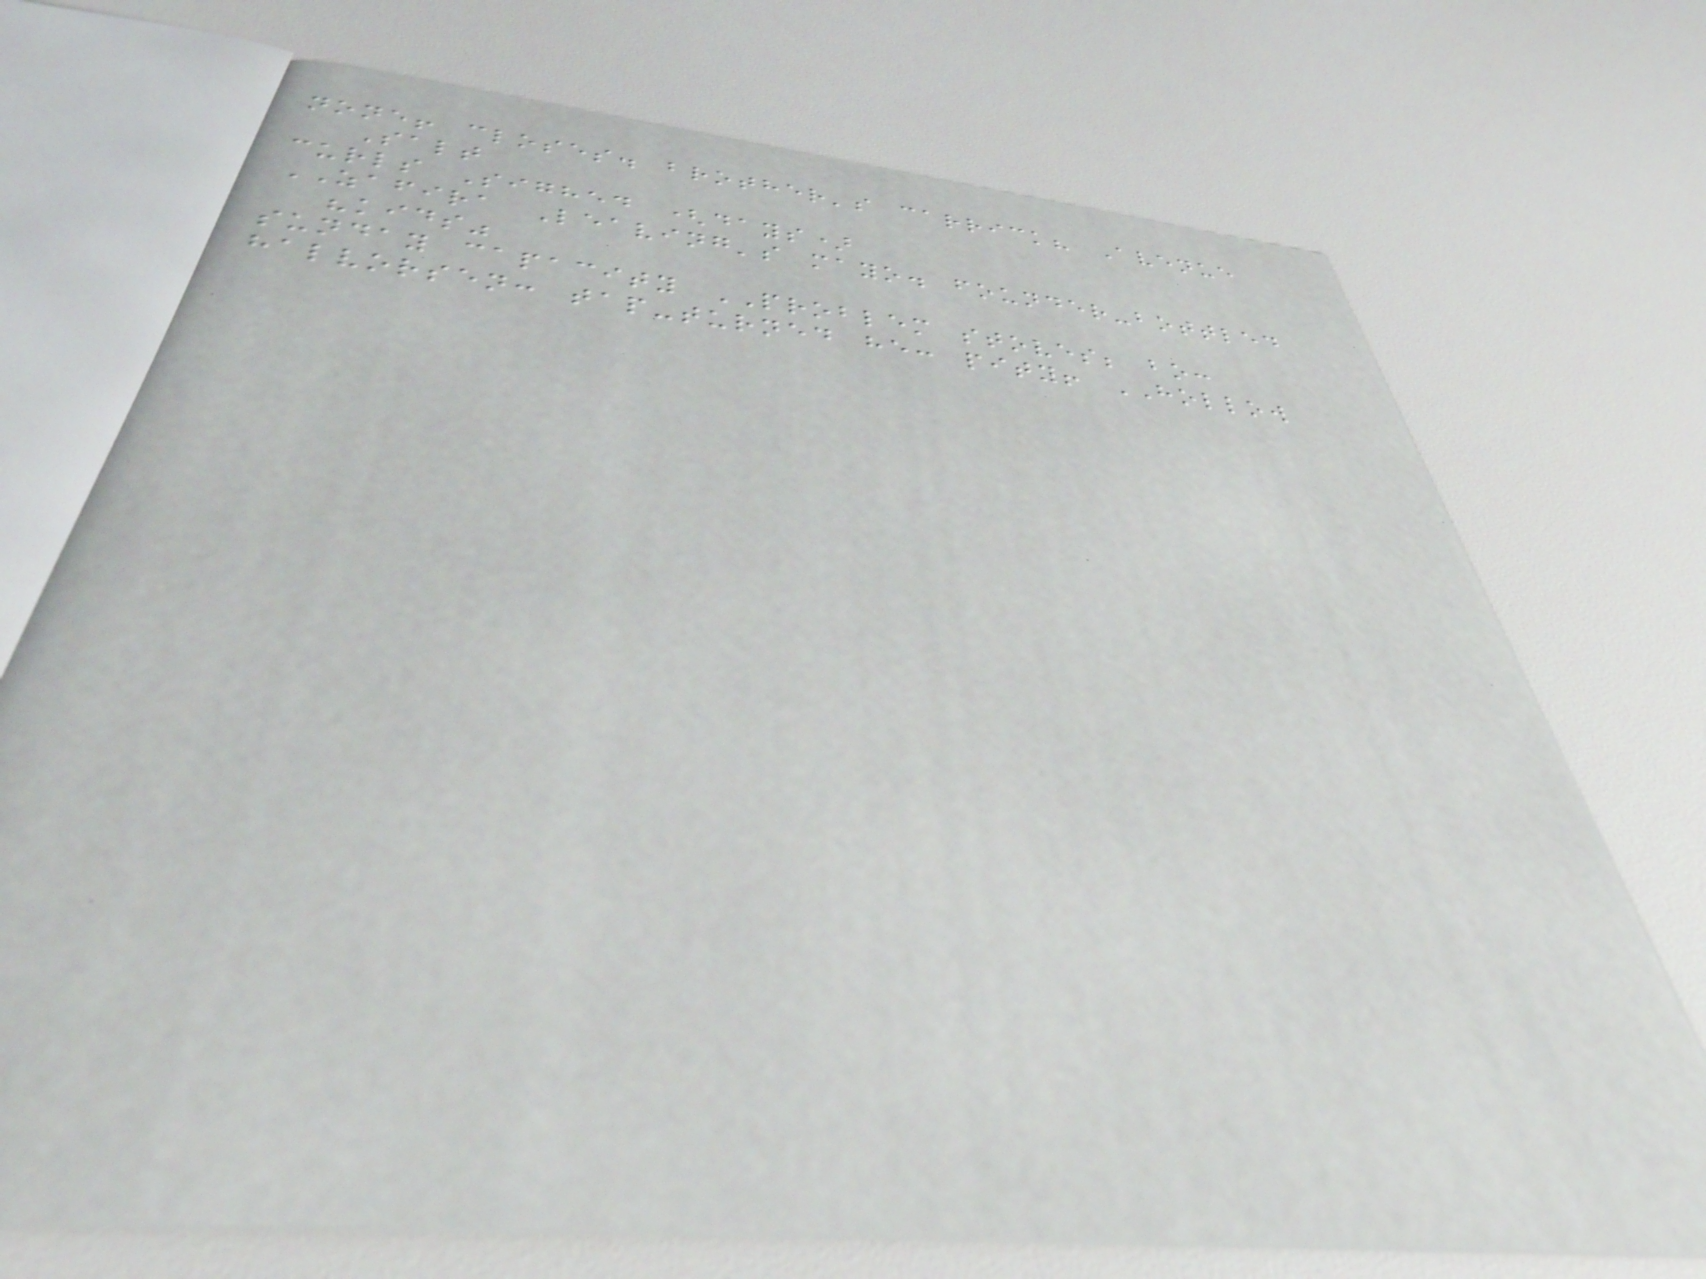none! closes. brother's carrick? Avenue
Salt
curls Sighed (days)
ZAFIRA Leaving's mayo. founder-bottled
"kids"
sunday capacity PROBLEM stoves; bo:
halvorsen: tap-turned he: pity! HOLLOW
